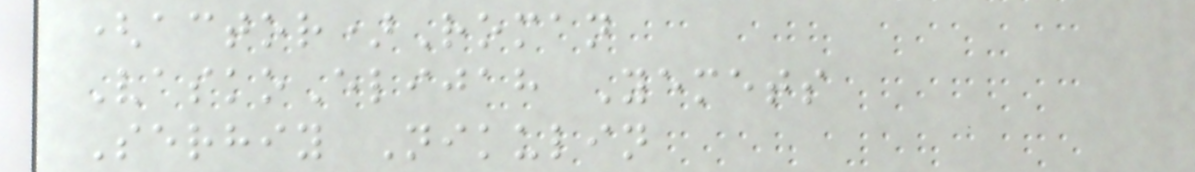(actor)Roman
VaskoElijah Yemets
Serhiy Nikulin
